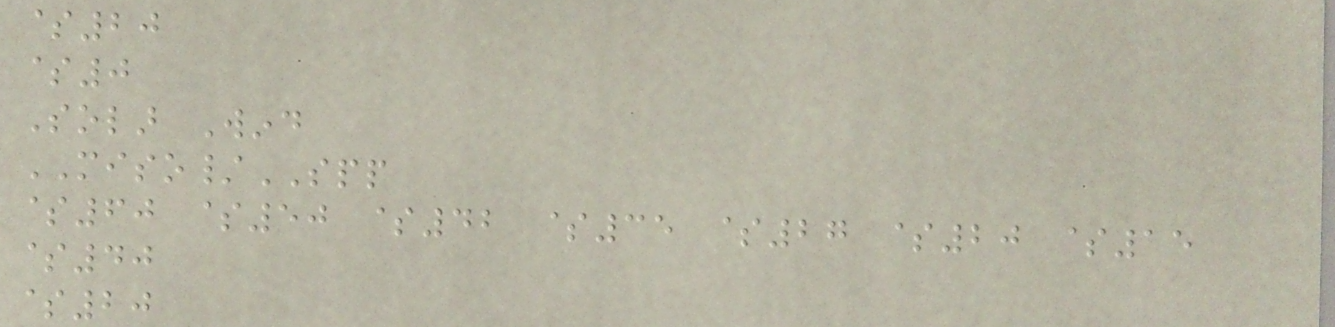$20
$0
Solar Wind
MISO/SPP
$60 $50 $42 $35 $27 $20 $15
$40
$20
